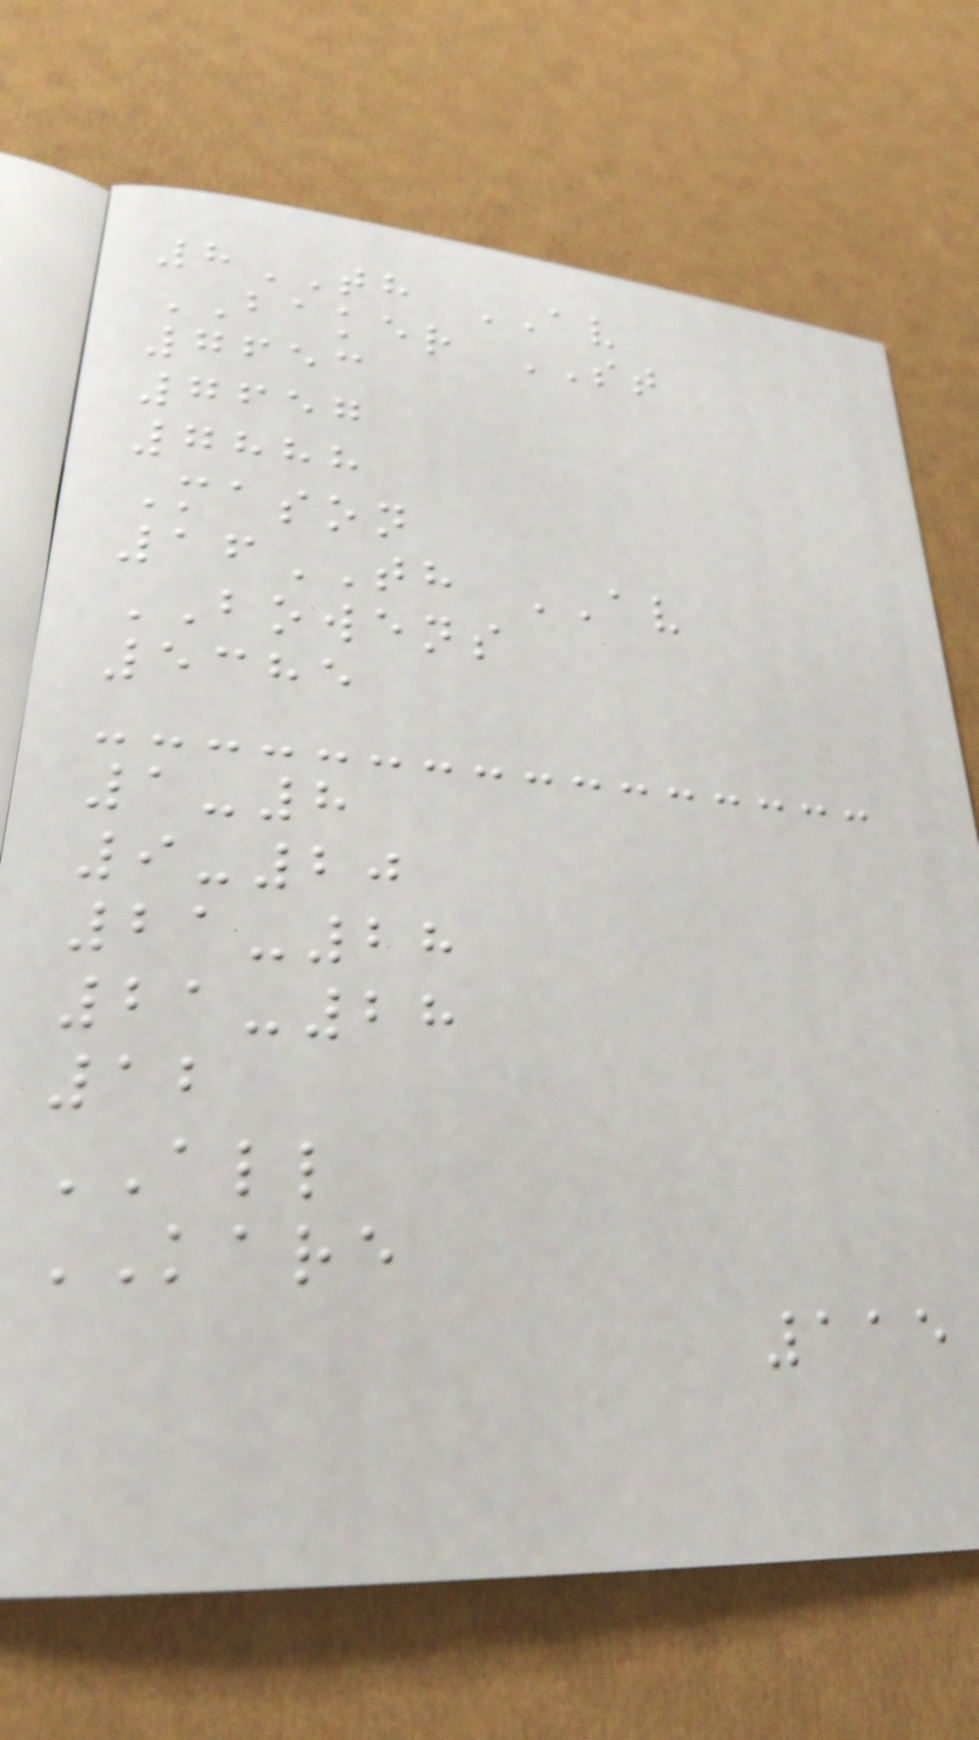8TH AV
BAKER ST
7653
7657
7888
Mason
16TH AV
BOWENS
5385
1-8
9-20
21-28
21-28
12
ALL
KARE
115
